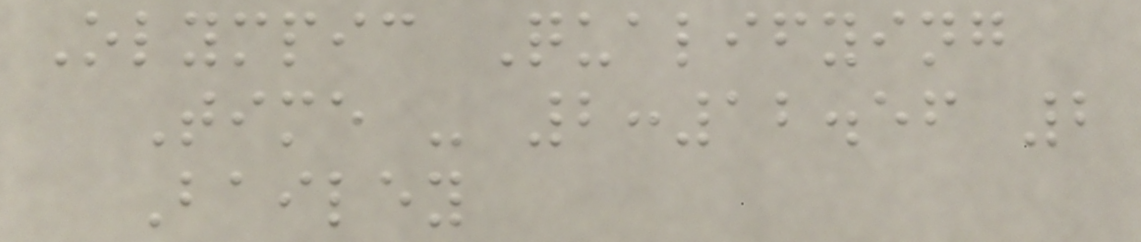Olympic Qualifying
Time - 2:12.56 2
Bailey
